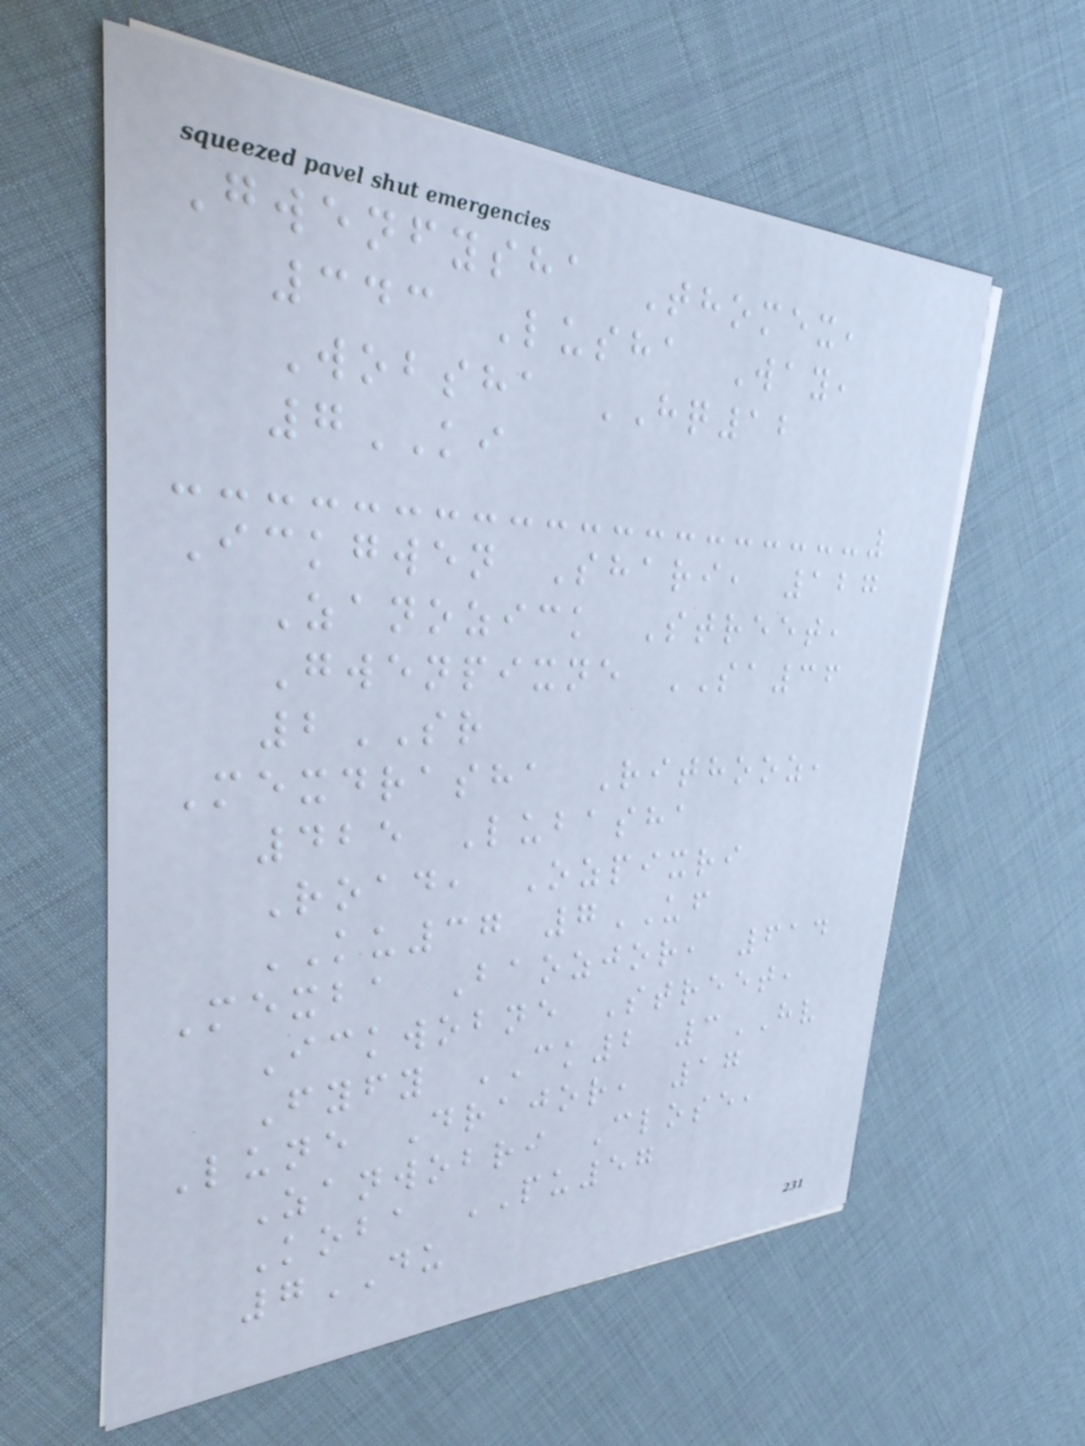Gwenfysha Thomex,
343 Lusha Way,
Wobsha HQ12
7KI
Ickgwen Shari, 127
Zanozick Street,
Gwenpixne SA36
2SR
Mexdrasha Rithooz,
425 Lubasha
Road, Ozpixri
KU37 7UF
Mexba Baozjor, 614
Ickwobne Street,
Fyfy CK2 3HV
Lune Drajor, 17
Zanwobri Close,
Koba PU57
7DU
